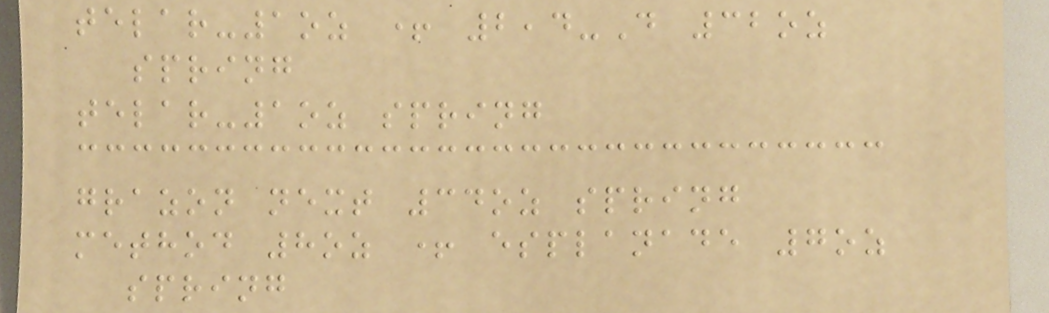telar-1oz + 2,4-D 32oz
spring
telar-1oz spring
grazon next 34oz spring
method 8oz + esplanade 7oz
spring
